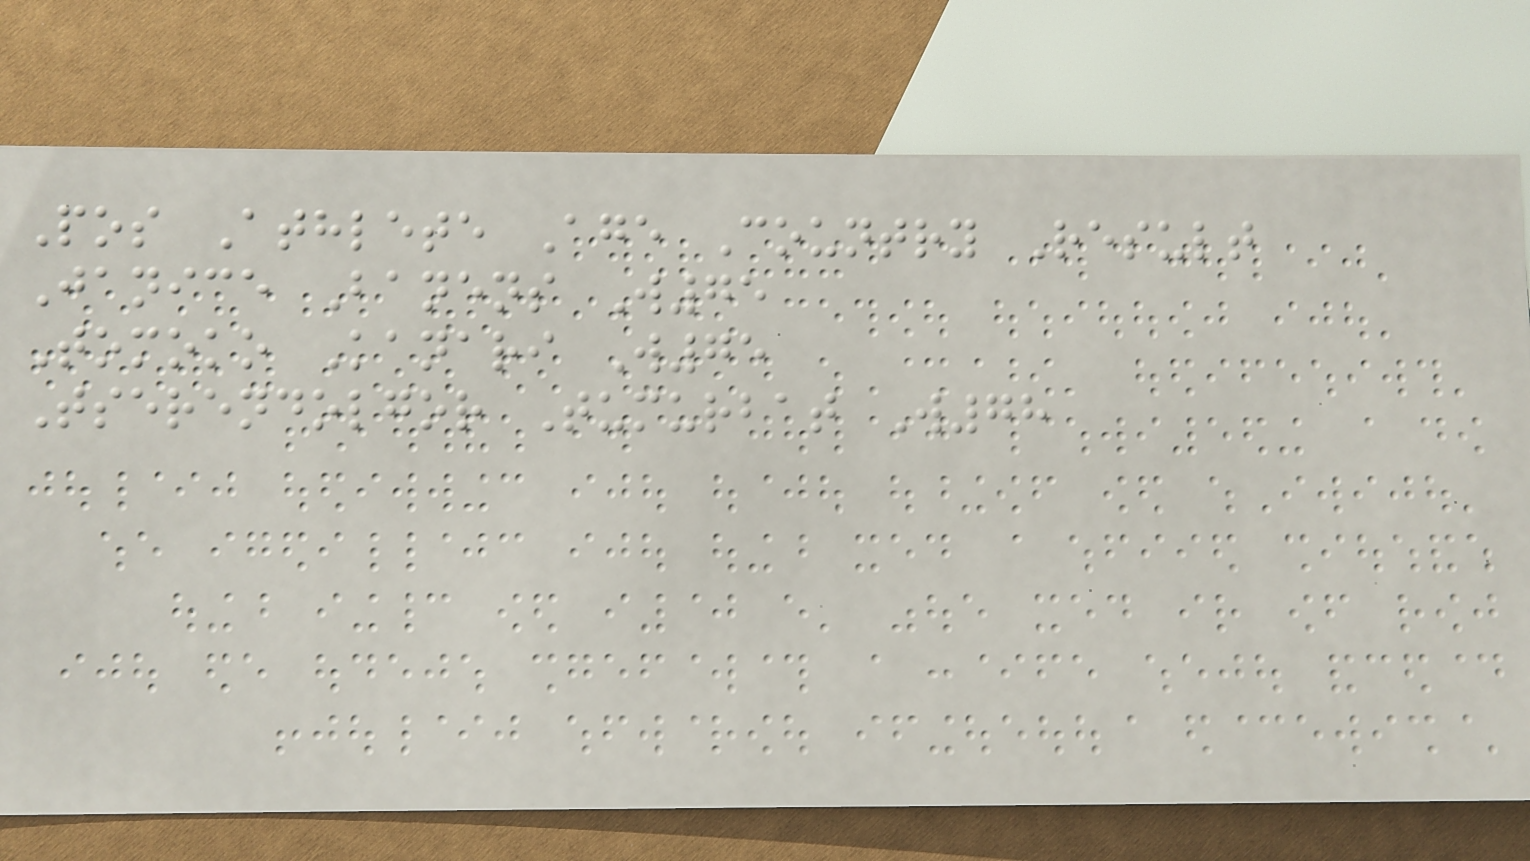Pos Athlete Age Country Result
Janice Banens W75
Tomoko Kanari W75
Tserendolgor Tumurbat W78
